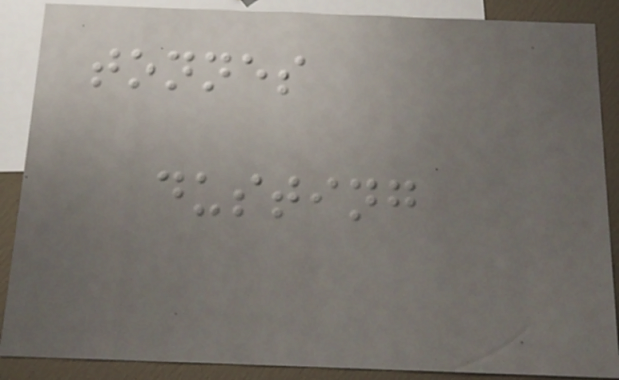tonnes
dusting
